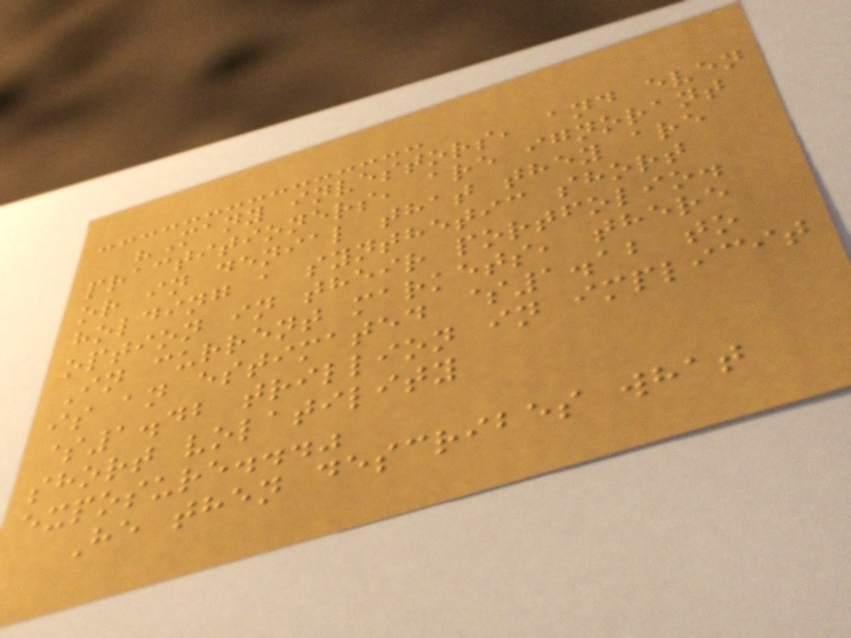"Many investors, and even
practitioners, are ignorant
or in denial that they are
holding a synthetic short
option in their portfolio.
In current markets, there
is an estimated $1.12 to
$1.42 trillion in implicit
short volatility
exposure..."
He then describes what
